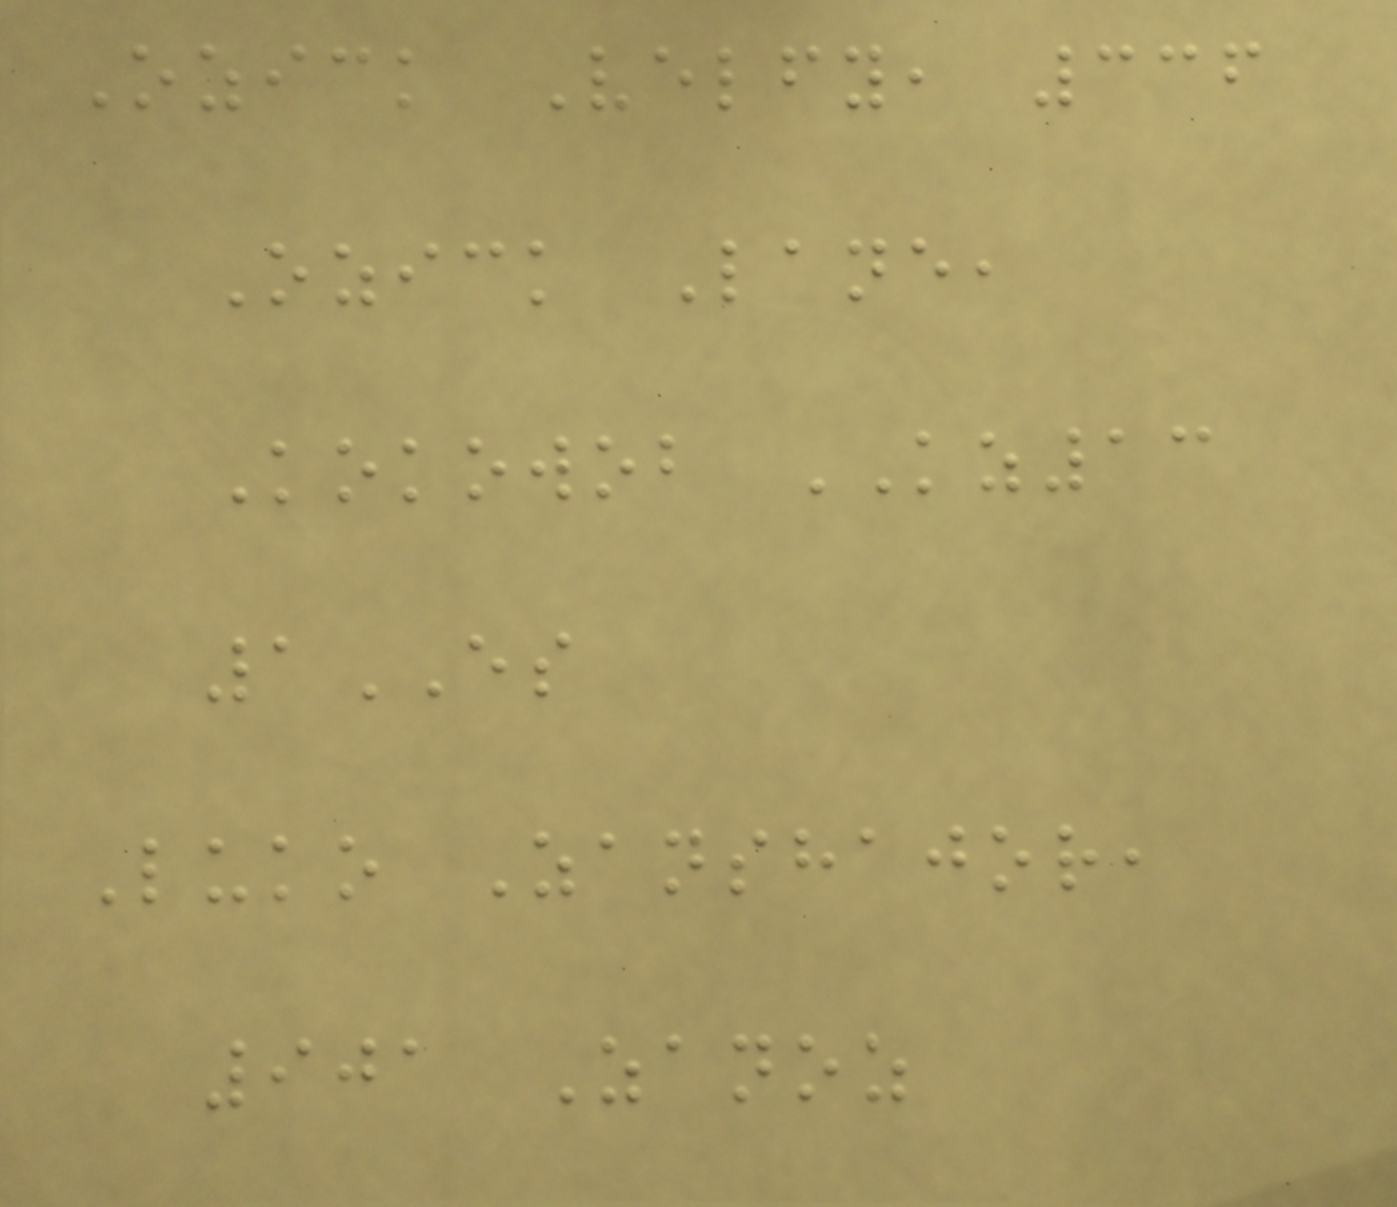Ozick Velfy, 336
Ozick Lane,
Kokowob KZ13
1ES
Luko Zanshajor,
901 Zanoz
